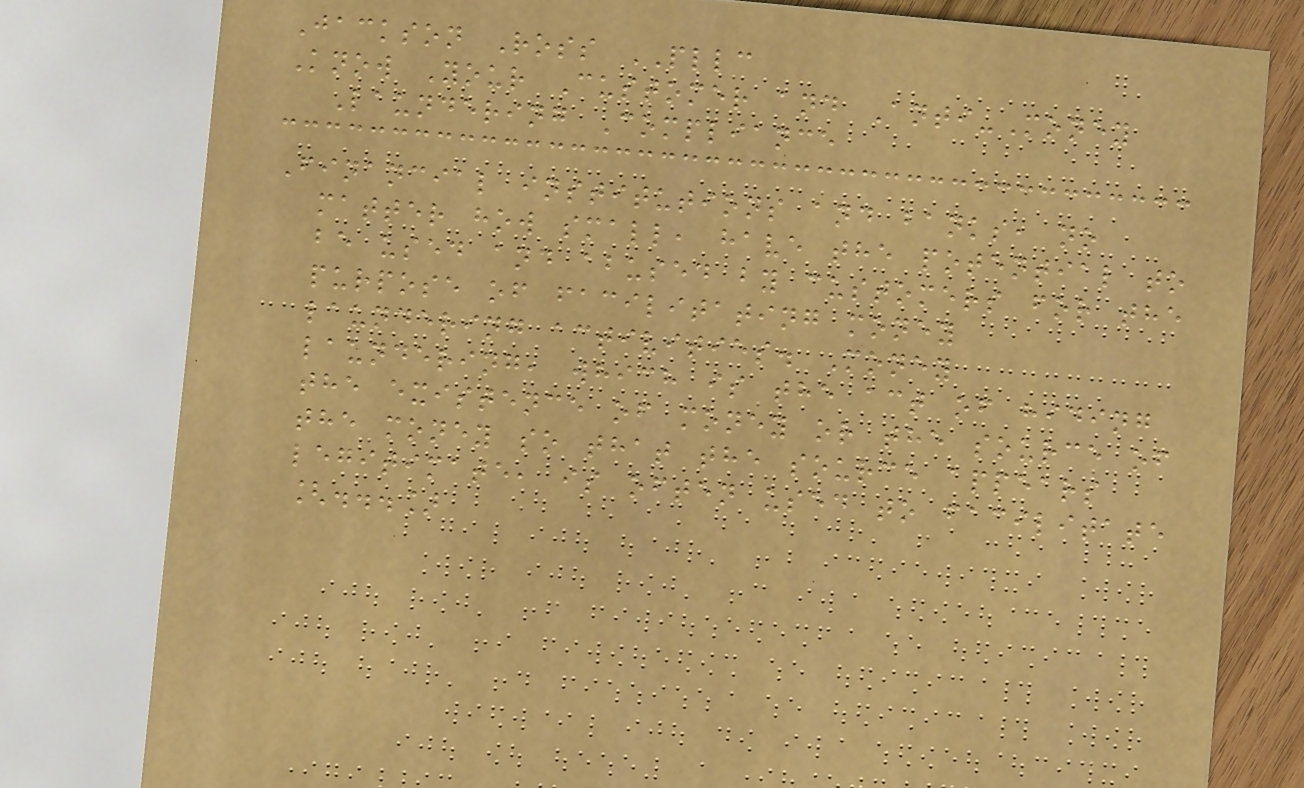Jackson Ross PLLC
Know Your Customer and Anti-Money
Laundering Compliance
Financial institutions and banks, no
matter how small, have the potential to
be used and abused by customers for the
purpose of facilitating money
laundering activities. Money
laundering, which is the act of hiding
the existence of money or the source of
the money so that the source appears
legitimate, is often used to facilitate
[...]
